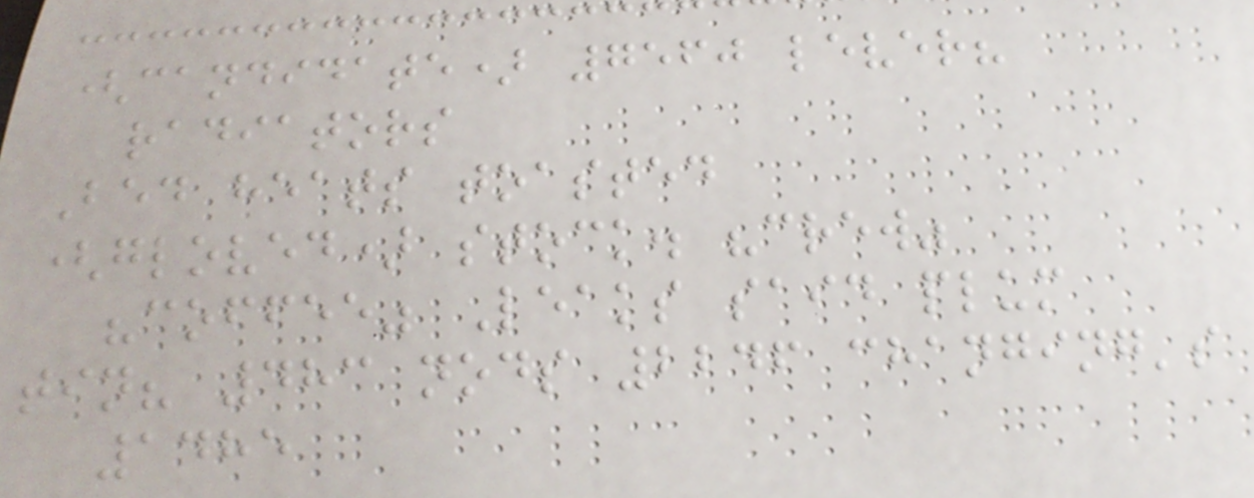(candidate) 7560 lever?
radiators
Bed heats toasted
(gloved) stock. "crew"
"coffee" Leaks said plum
tin? 483 nods 2246 changing's
1485
